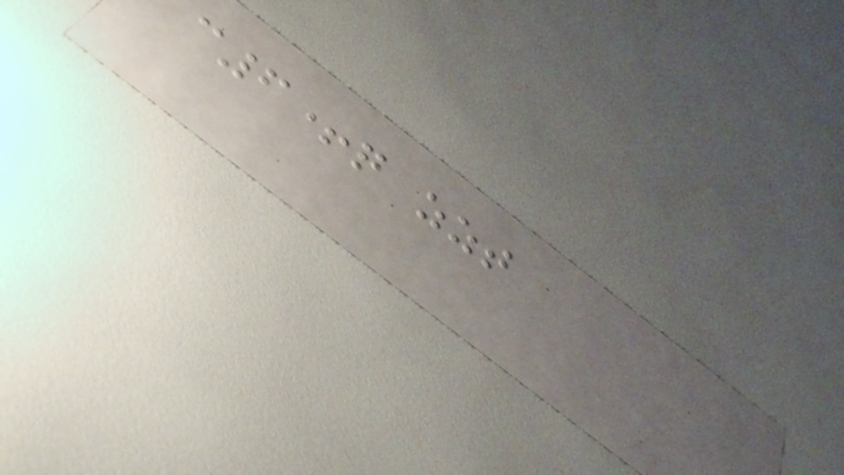c6+q zzt
